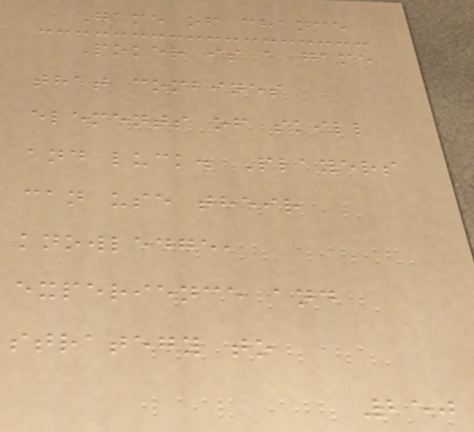Game of chance
Poker is a game
that combines
elements of skill
and luck. Players
can use their
knowledge,
experience and
strategy to
250
